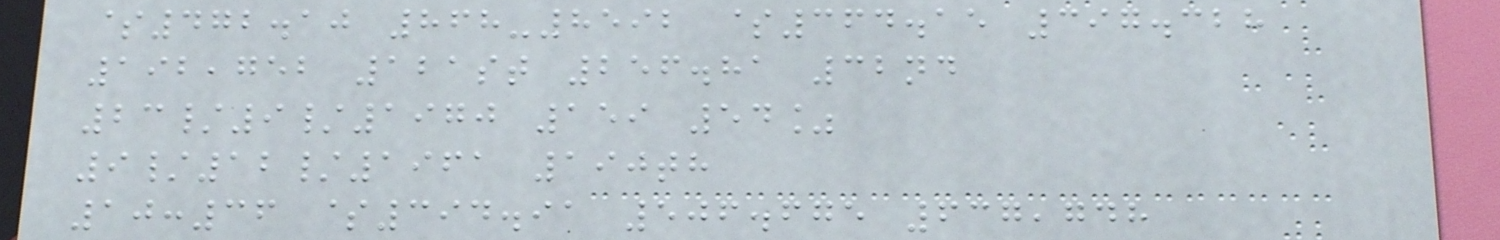$472.10 868-8592 $364.15 397.328
192,752 121st 256.81 32nd
23/9/1970 159 54%
9/12/1961 190th
10:36 $394.91 506.675 637,748
